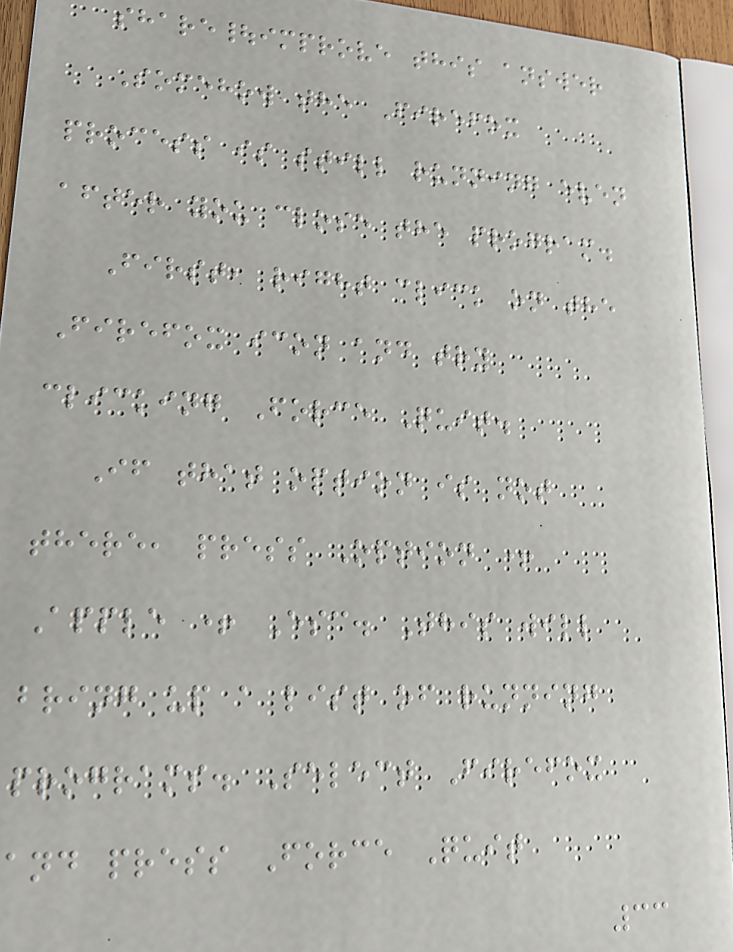share|improve this answer
Somehow the Firefox
process is still running even
after you close the program.
First, right click on the
Firefox icon and try
clicking Force Quit.
If that option is not
there, press Option +
Apple + Esc. This will
bring up a list of running
programs. Select Firefox
and press Force Quit
33
